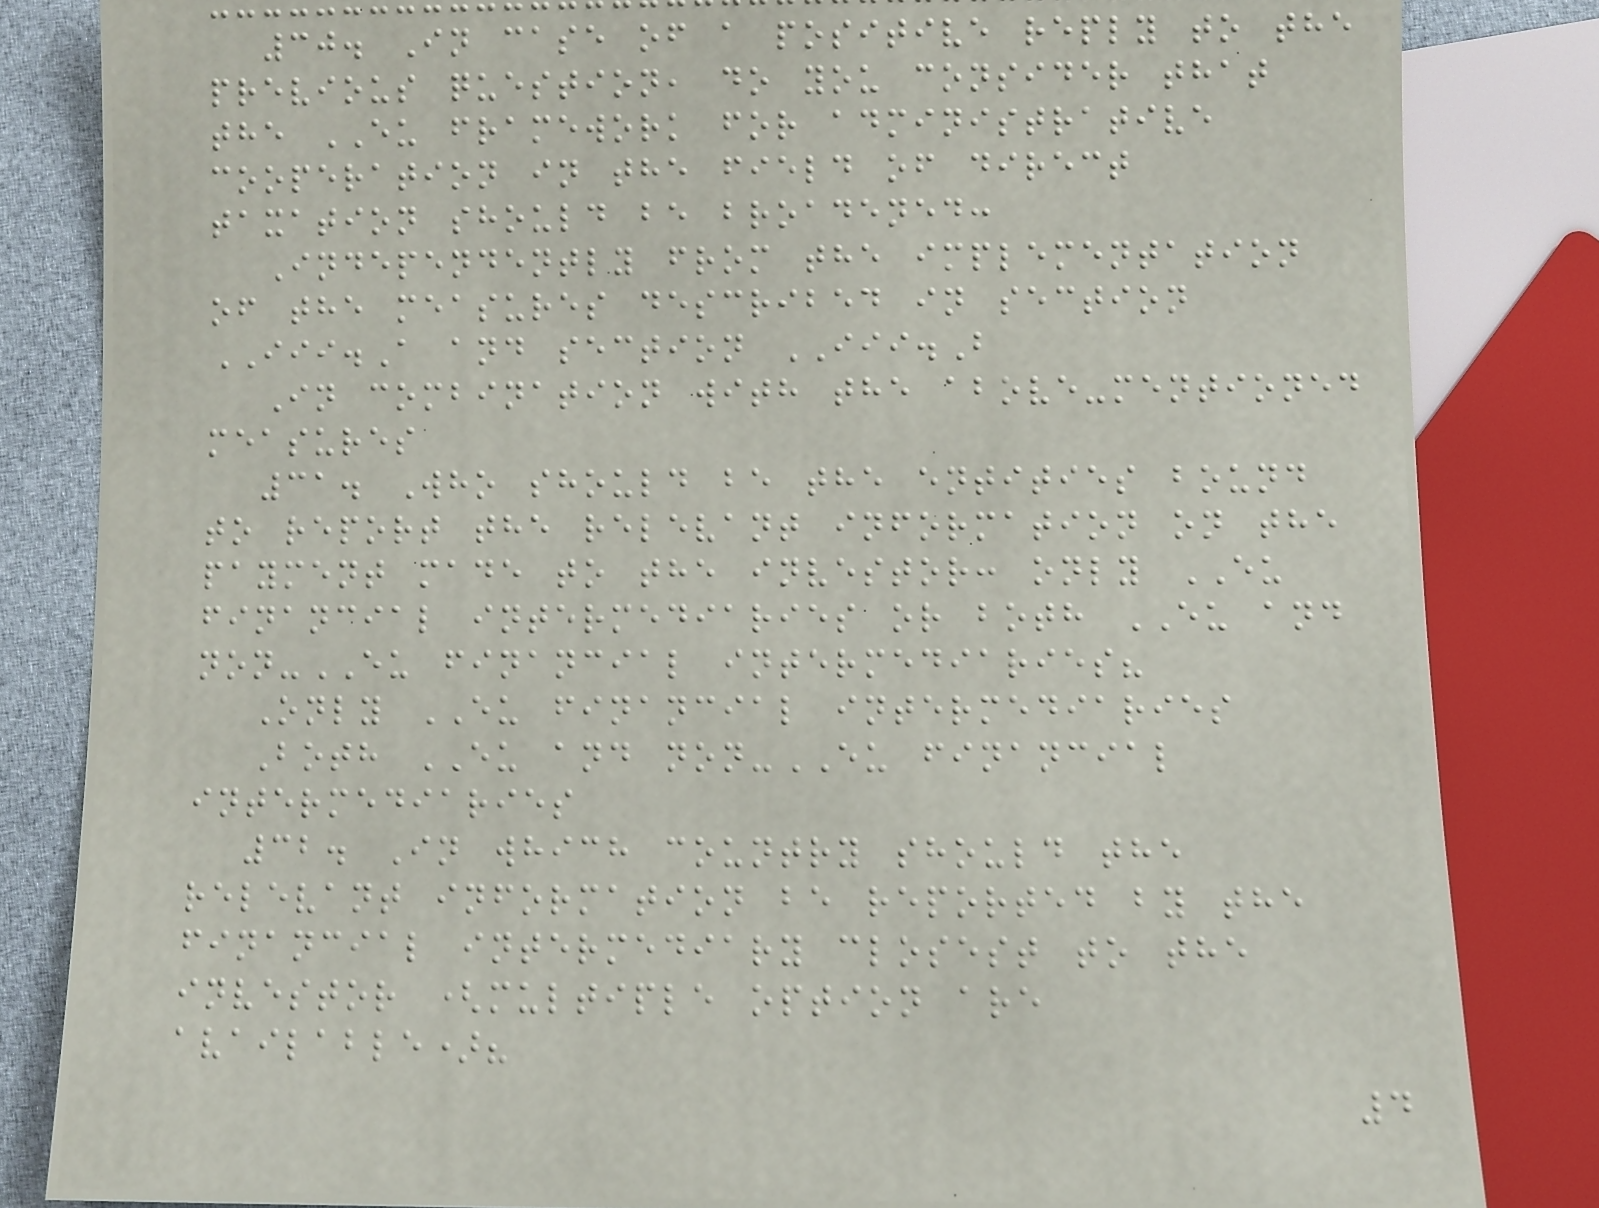30. In case of a positive reply to the
previous question, do you consider that
the EU framework for administrative
cooperation in the field of direct
taxation should be broadened:
Independently from the implementation
of the measures described in section
III.A and section III.B
In combination with the above-mentioned
measures
31. Who should be the entities bound
to report the relevant information on the
payment made to the investor: only EU
financial intermediaries or both EU and
non-EU financial intermediaries?
Only EU financial intermediaries
Both EU and non-EU financial
intermediaries
32. In which country should the
relevant information be reported by the
financial intermediary closest to the
investor (multiple option are
available)?
4
